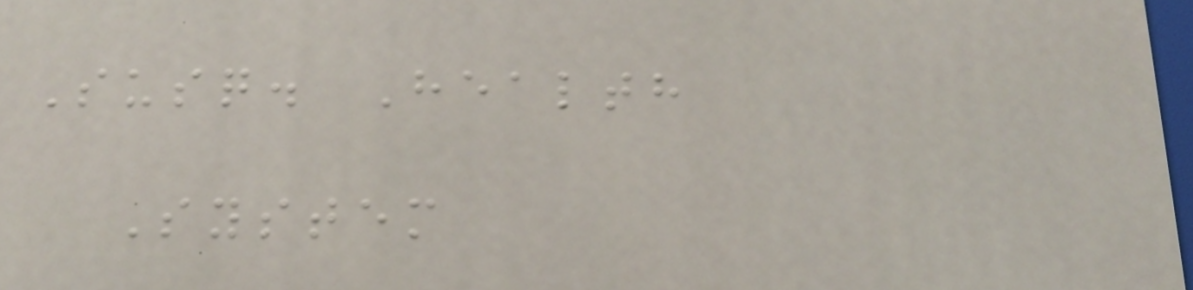Susq. Health
System
